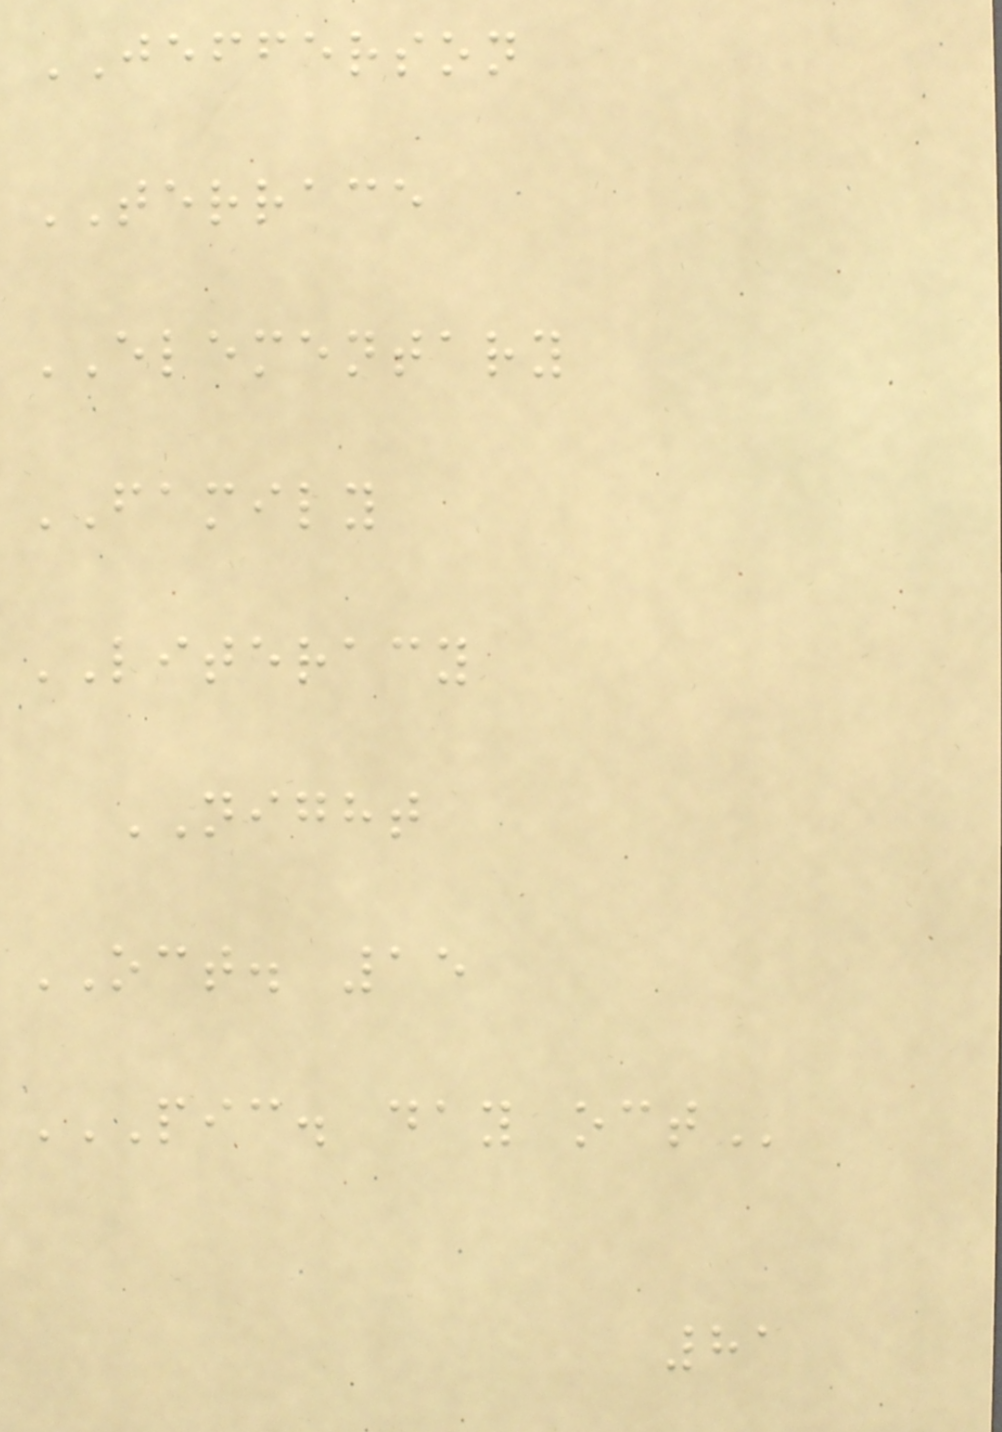JEFFERSON
TERRACE
ELEMENTARY
FAMILY
LITERACY
NIGHT
OCT. 15
PIC. DAY OCT
81
